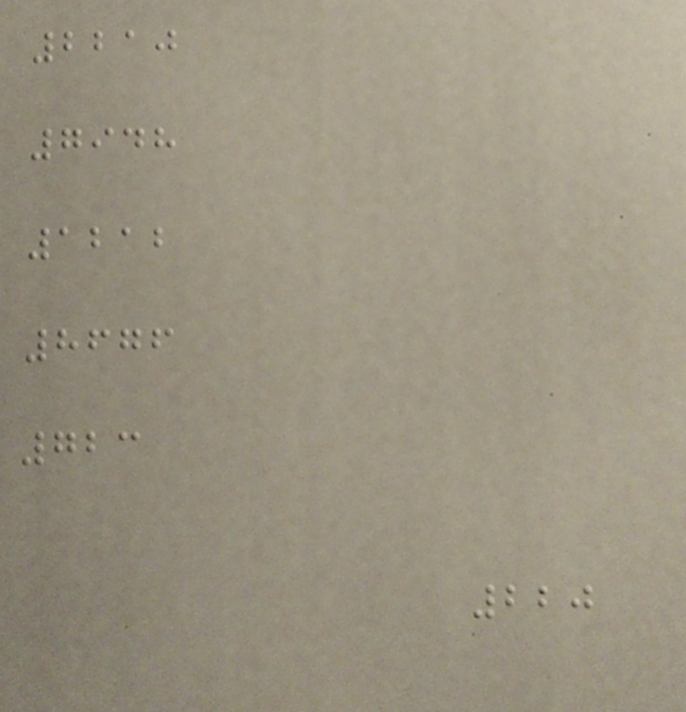2210
7948
1212
8676
723
220
